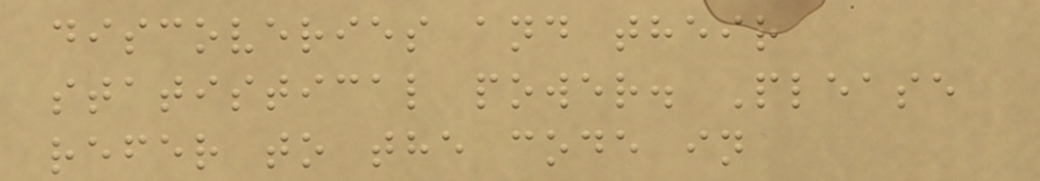discoveries and their
statistical power. Please
refer to the code in
